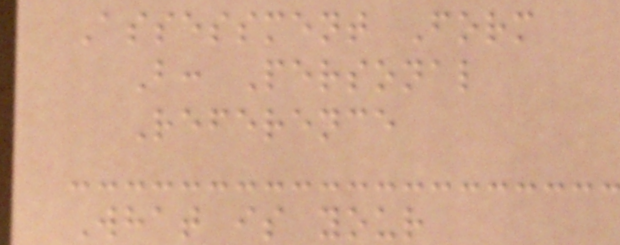Assessment Form
B: Personal
Reference
What is your
